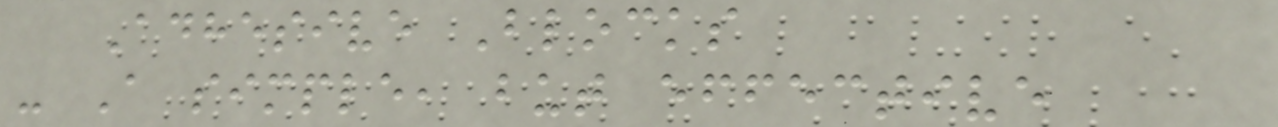Adhesive Blocks
- A simple, but effective
